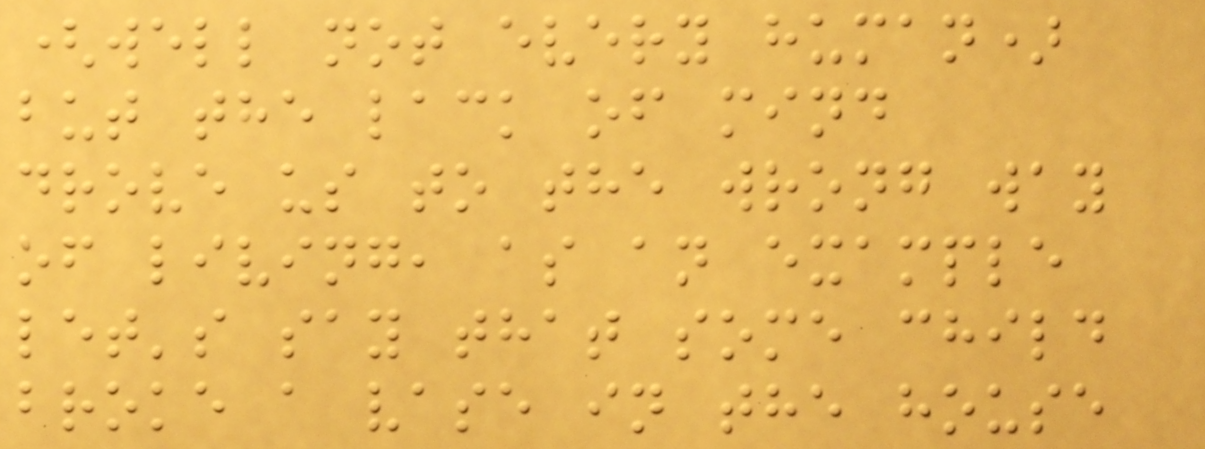(well not every human)
but the lack of mind
drove us to the wrong way
of living, as an example
let's say that some child
broke a vase in the house
